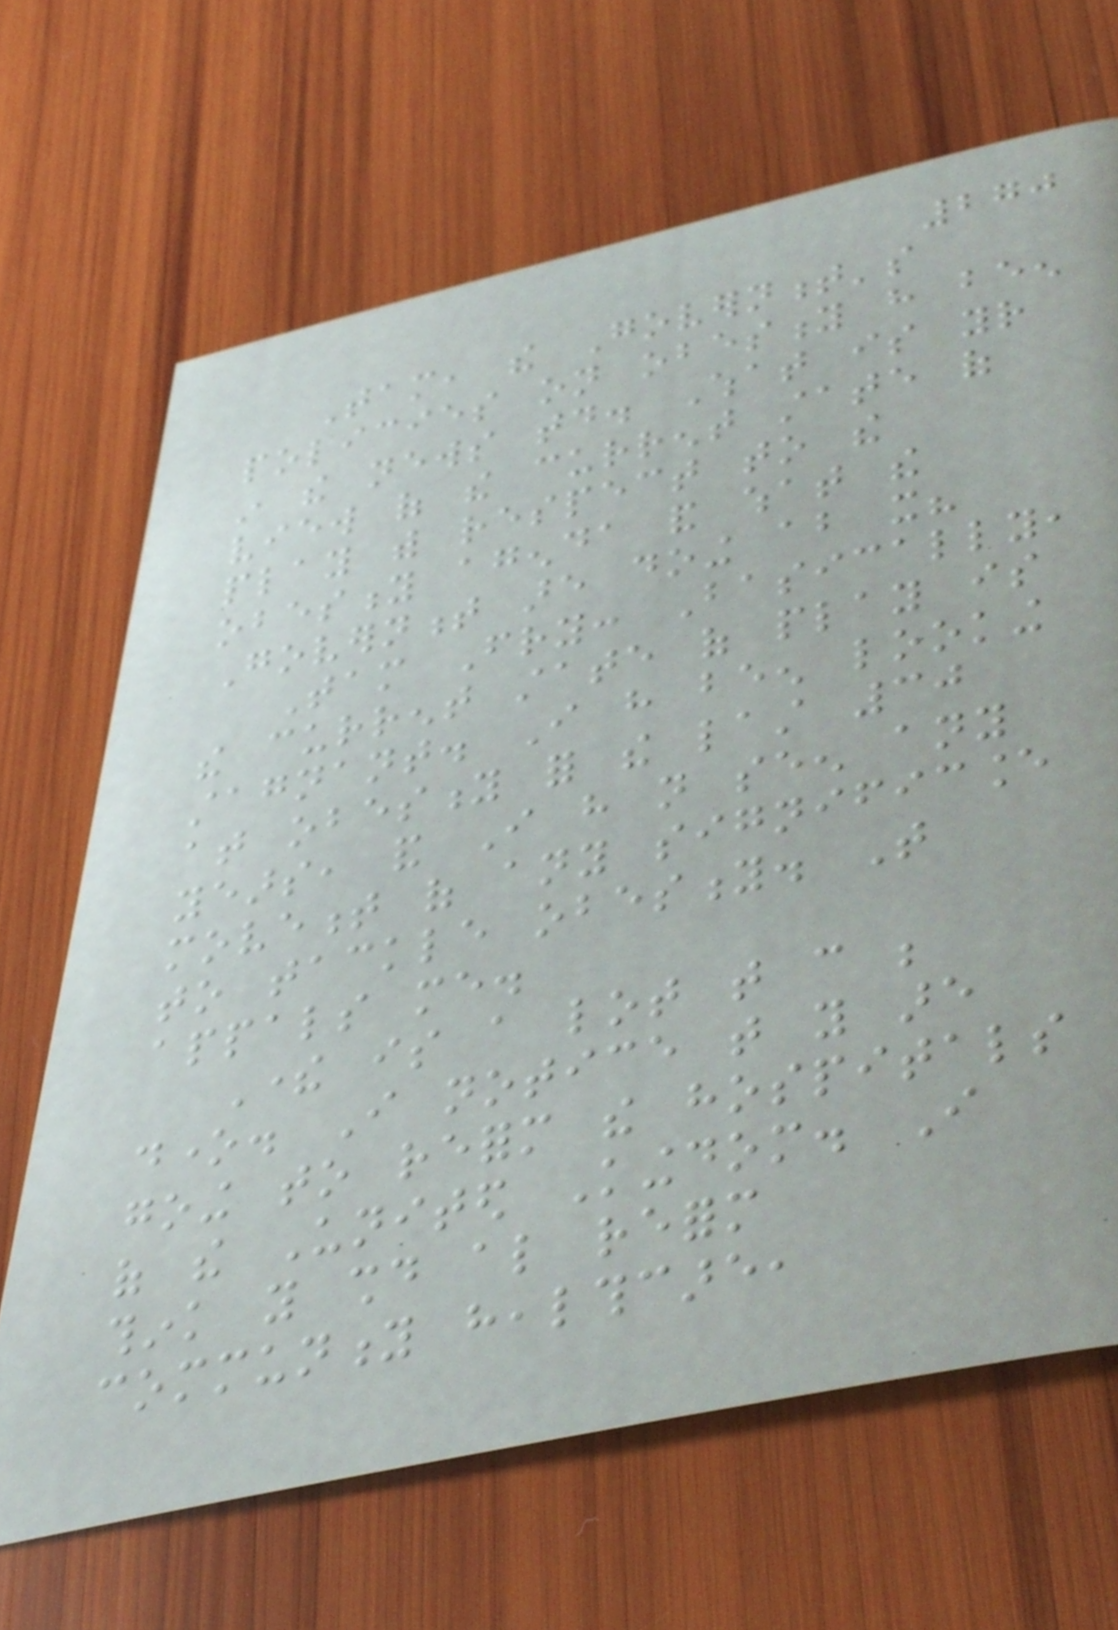270
Tam, the Government's
policies on obesity have been
in the news today. What is your
view of the current state of
play with respect to the
obesity agenda and what the
Government are doing about it?
Tam Fry: Basically,
the current state of play is
stagnant. I have been looking
at obesity for the last 30
years, and I have not seen any
movement of any significance
to tackle obesity. That
appals me.
There is a lot that can be
done. I notice that you are
going to reform the hospitals
of the United Kingdom. I
think you should also reform
community healthcare,
